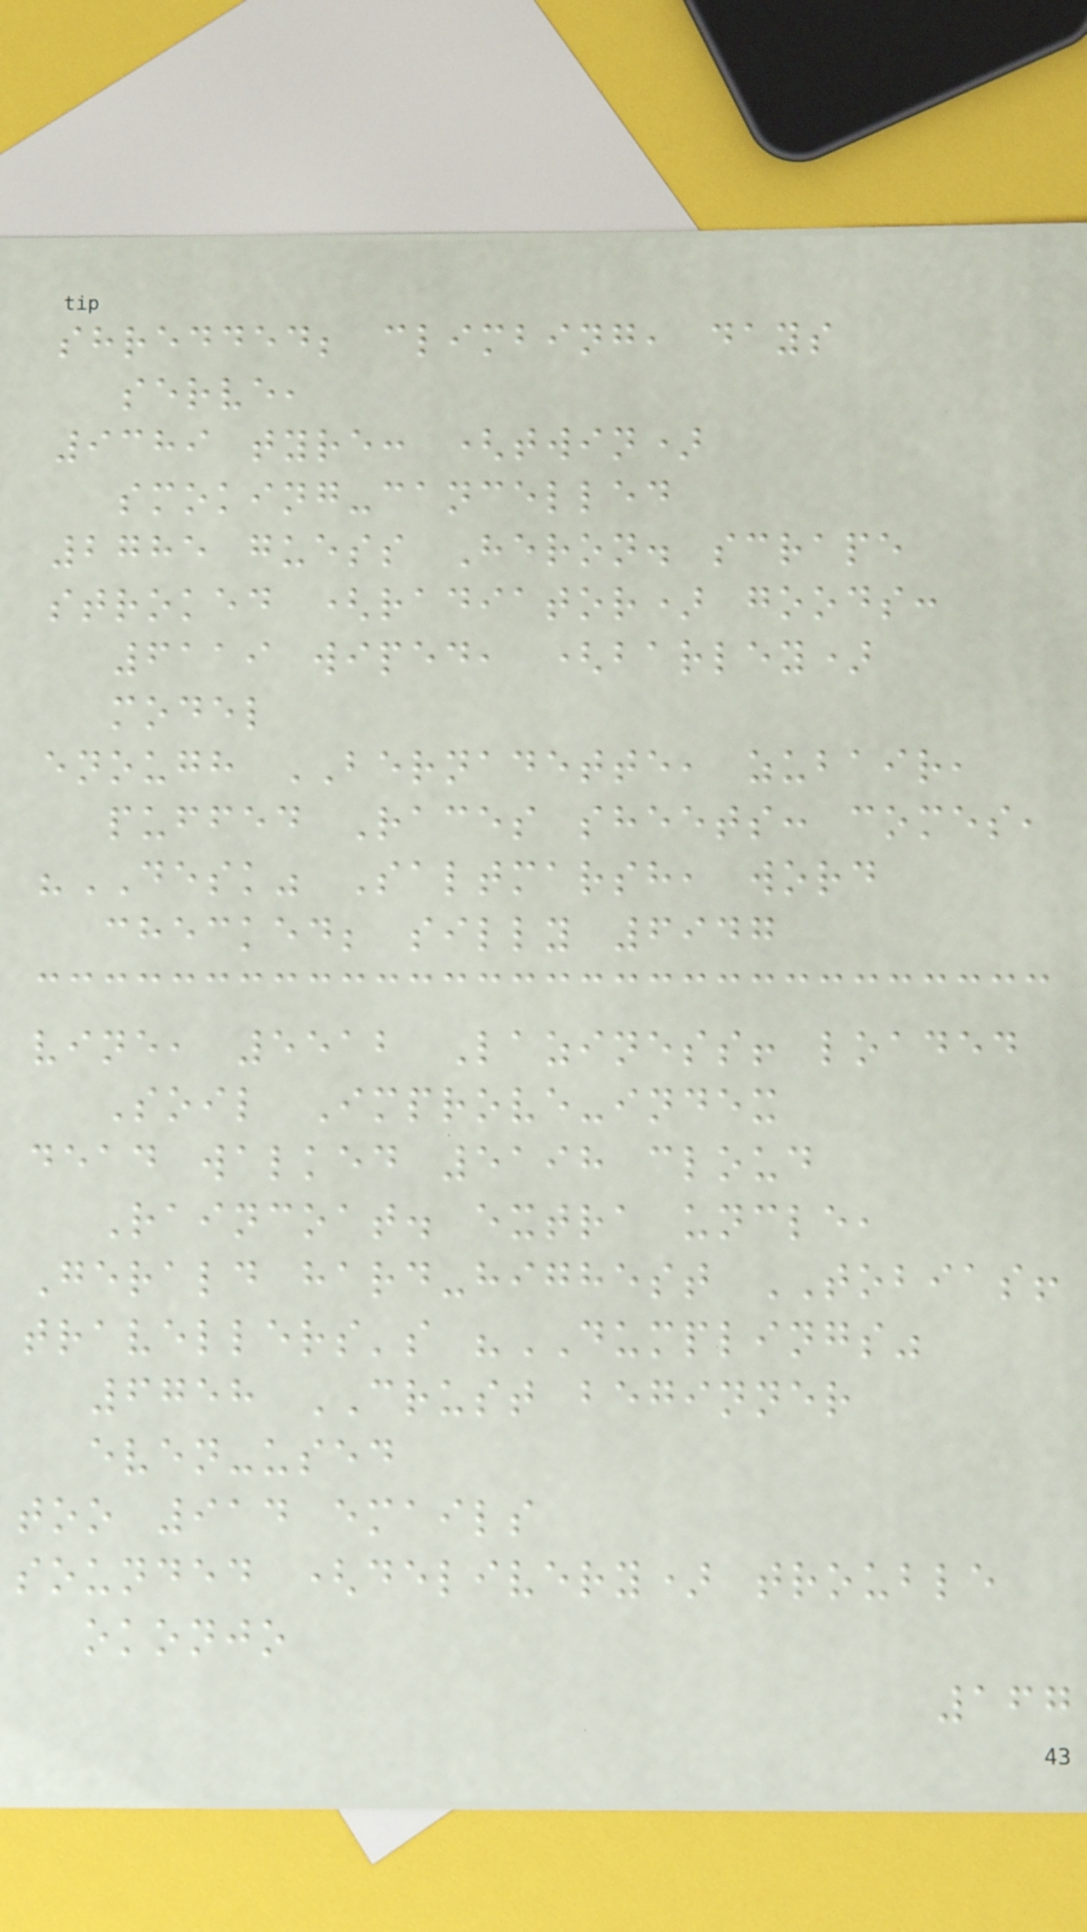shredded; climbing, days
serve,
9389 tyre: (twin)
smoking-cancelled
2785 guess Heron. scrape
stroked (radiator) goods:
6119 wiped, (barley)
model
enough BERNADETTE, zubair,
puffed Races sheets: comes,
"DESK" Saltmarsh, word
checked; silly 6947
vine, 5512 Laziness! loaded
Soil Improve-index
dead walked 5198 cloud
Raincoat. extra uncle,
Gerald hard-highest TOBIAS!
travellers's "DUMPLINGS"
6758 CRUST beginner
even-used
too 914 emails
sounded (delivery) trouble
okonjo
167
